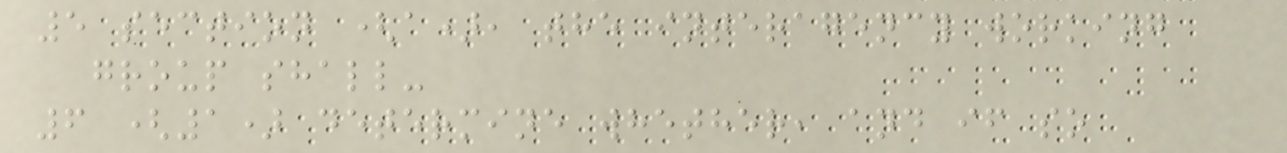5 section (a), the interagency working
group shall-
6 (1) determine whether, and if so
